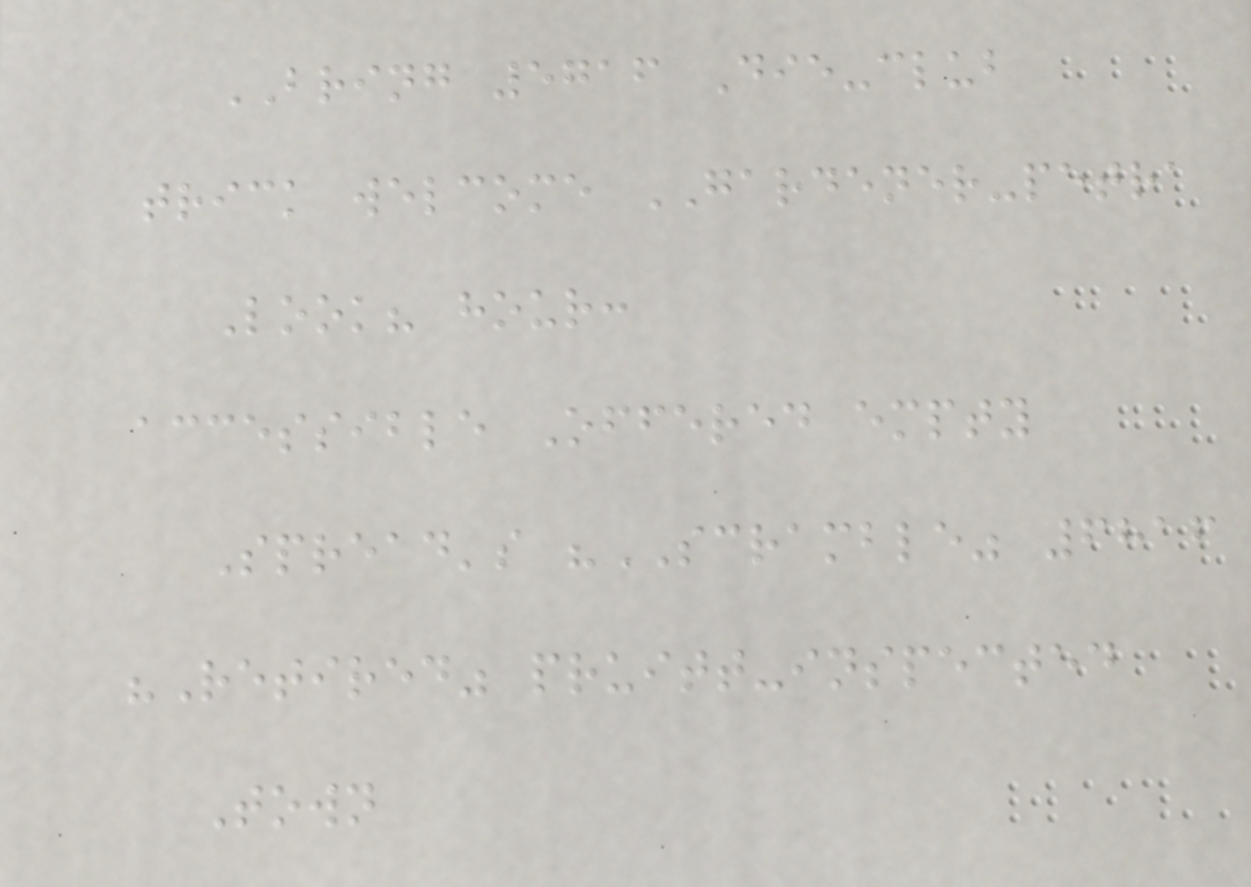BRING 5716 Die-club
trick welcome GARDENER-petra
Look? hour:
accessible Offered empty
Spread's "SCRAMBLE" 6816
"Retired" pruitt-inspected
Town
